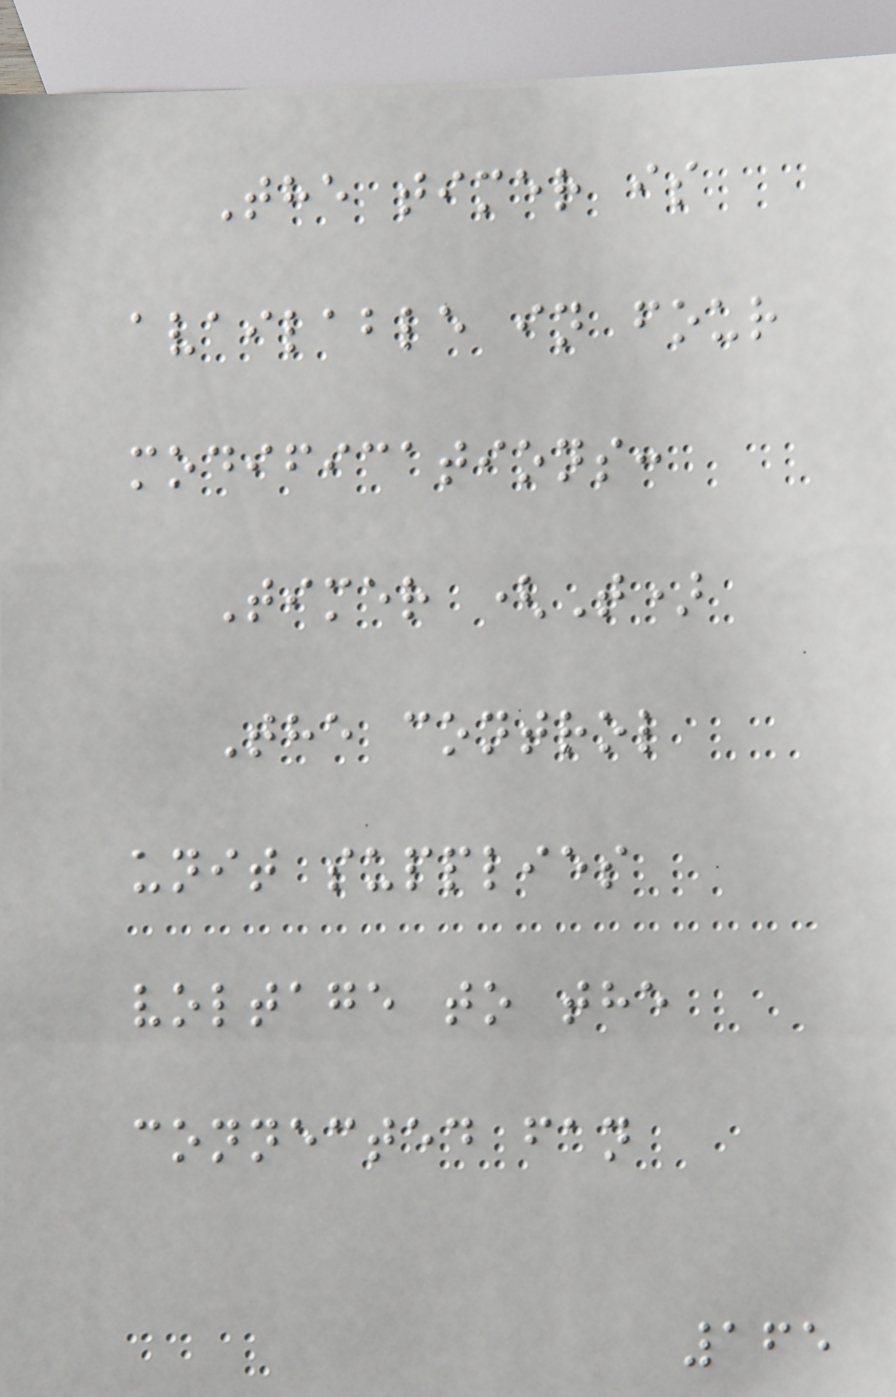The timer is
available in four
modifications:
Timer (T)
The control
unit supplies
voltage to the
connected fan
165
